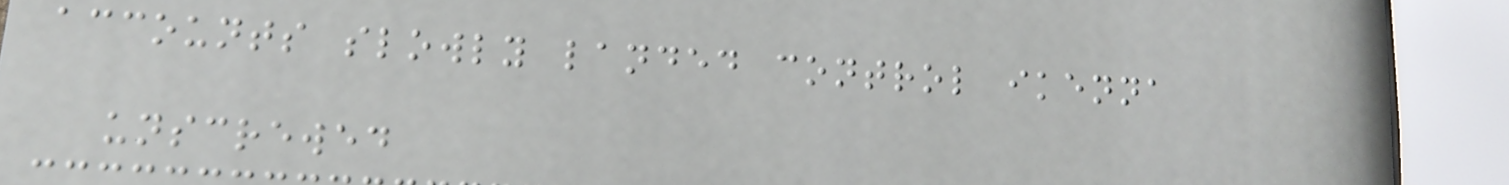accounts slowly landed control ikenna
unscrewed
